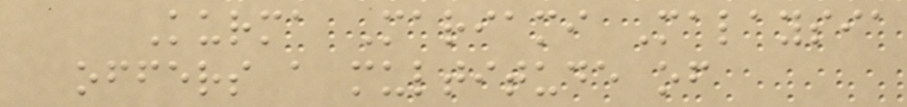Kurma Mariami Malaysia
offers a multitude of
